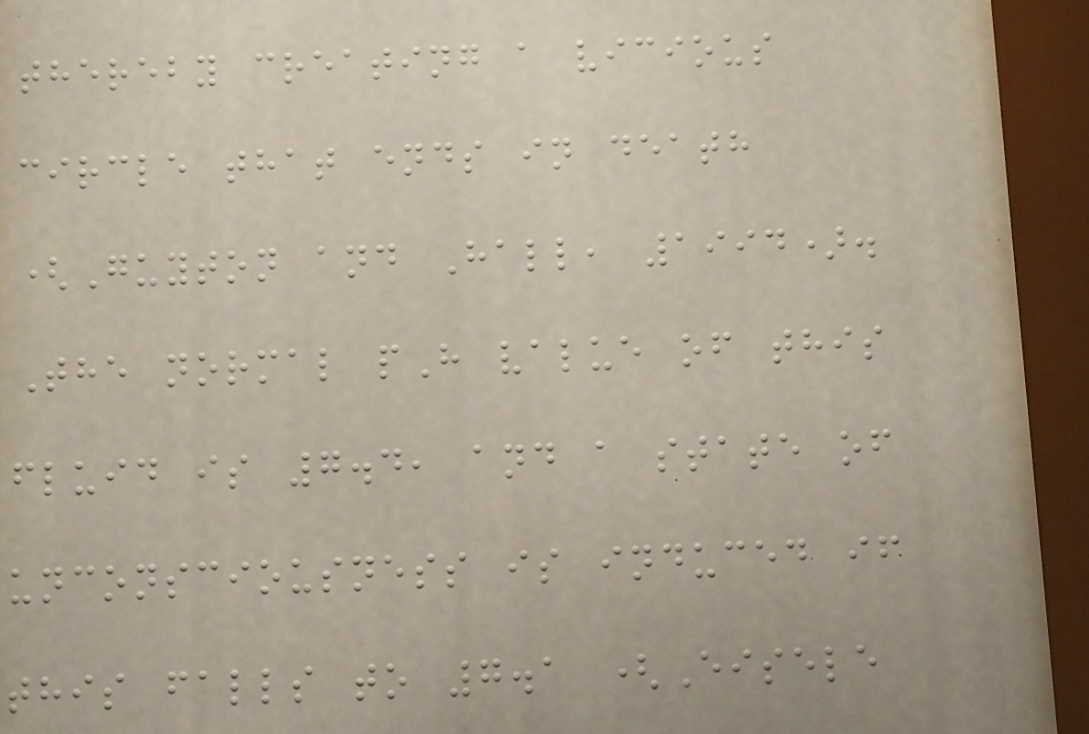thereby creating a vicious
circle that ends in death
(Guyton and Hall, 1994).
The normal pH value of this
fluid is 7.4, and a state of
unconsciousness is induced if
this falls to 7.1 (Eisele
